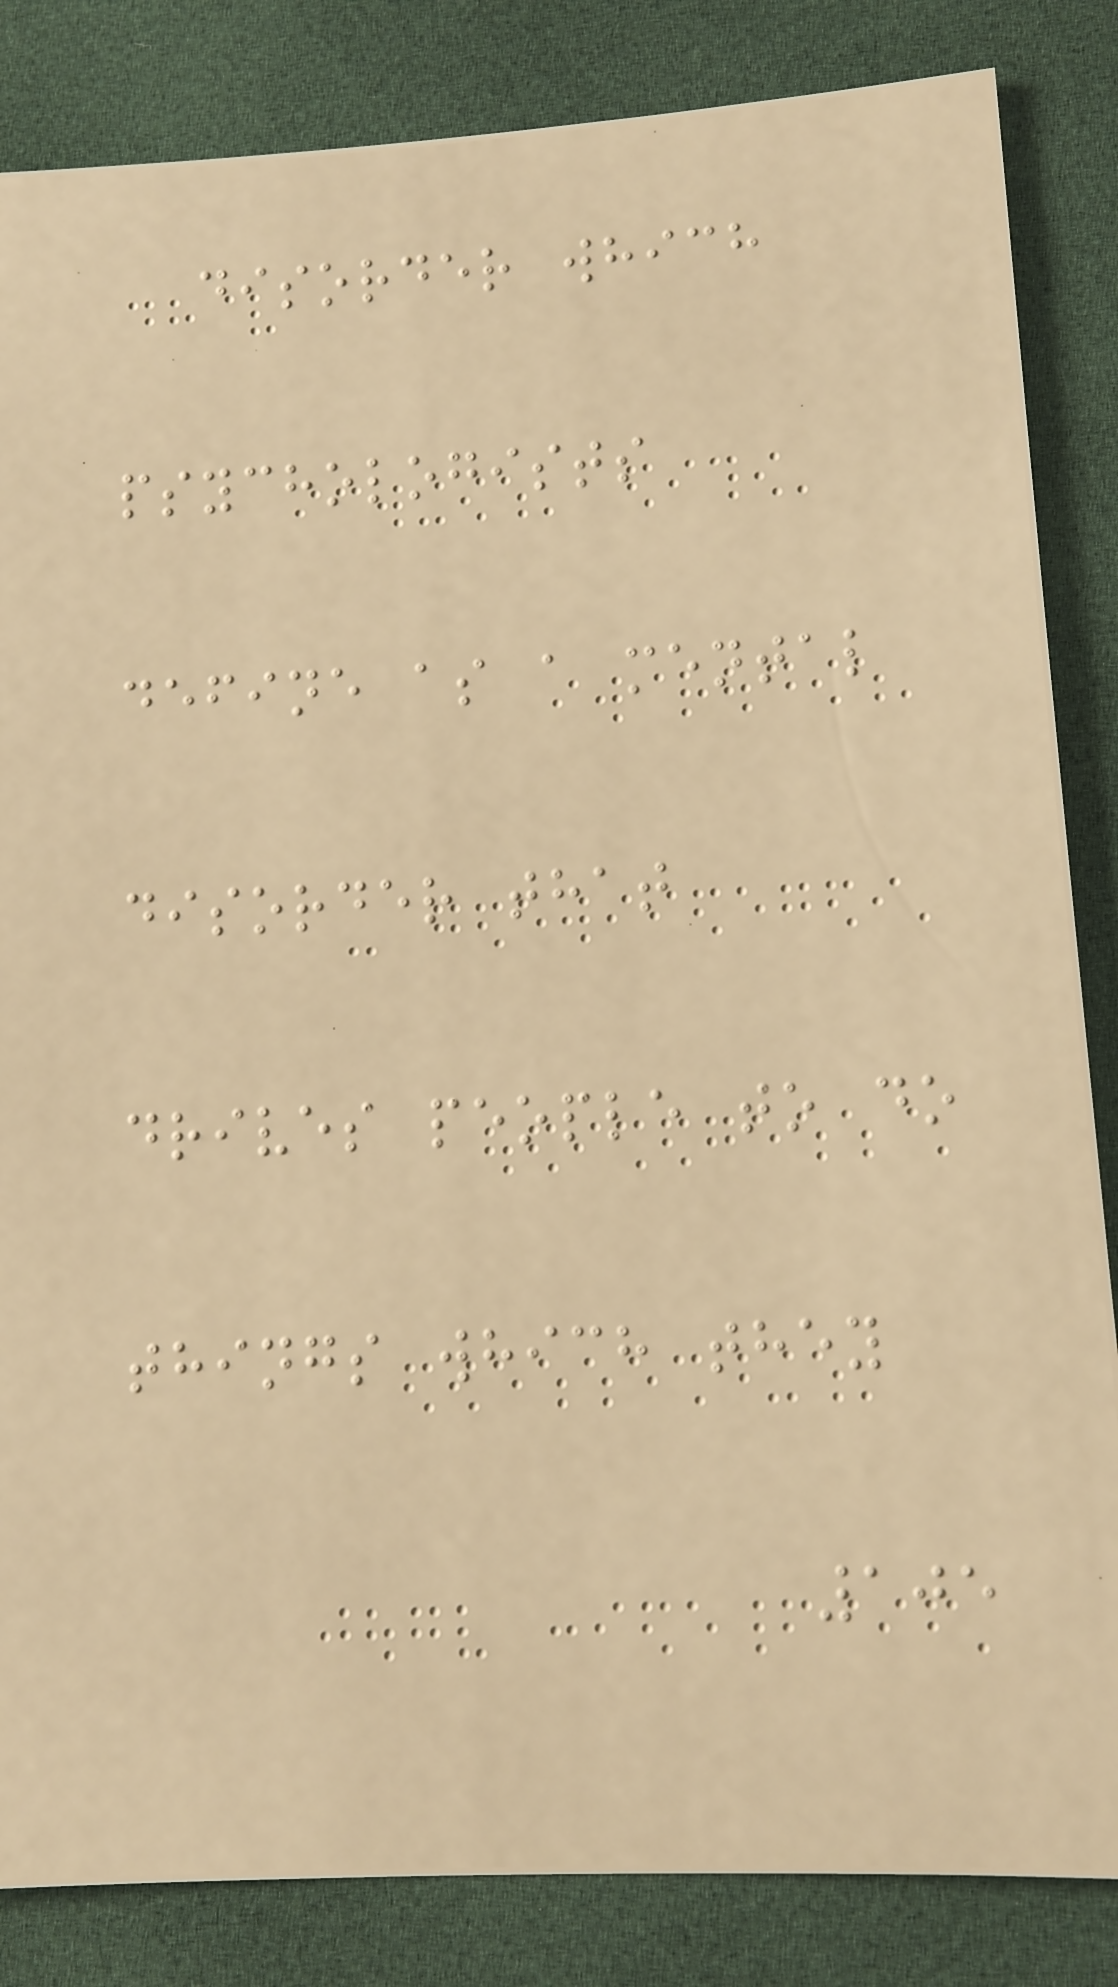disorder which
psychologists
define as a mental
disorder that
drives people to do
things which they
105
